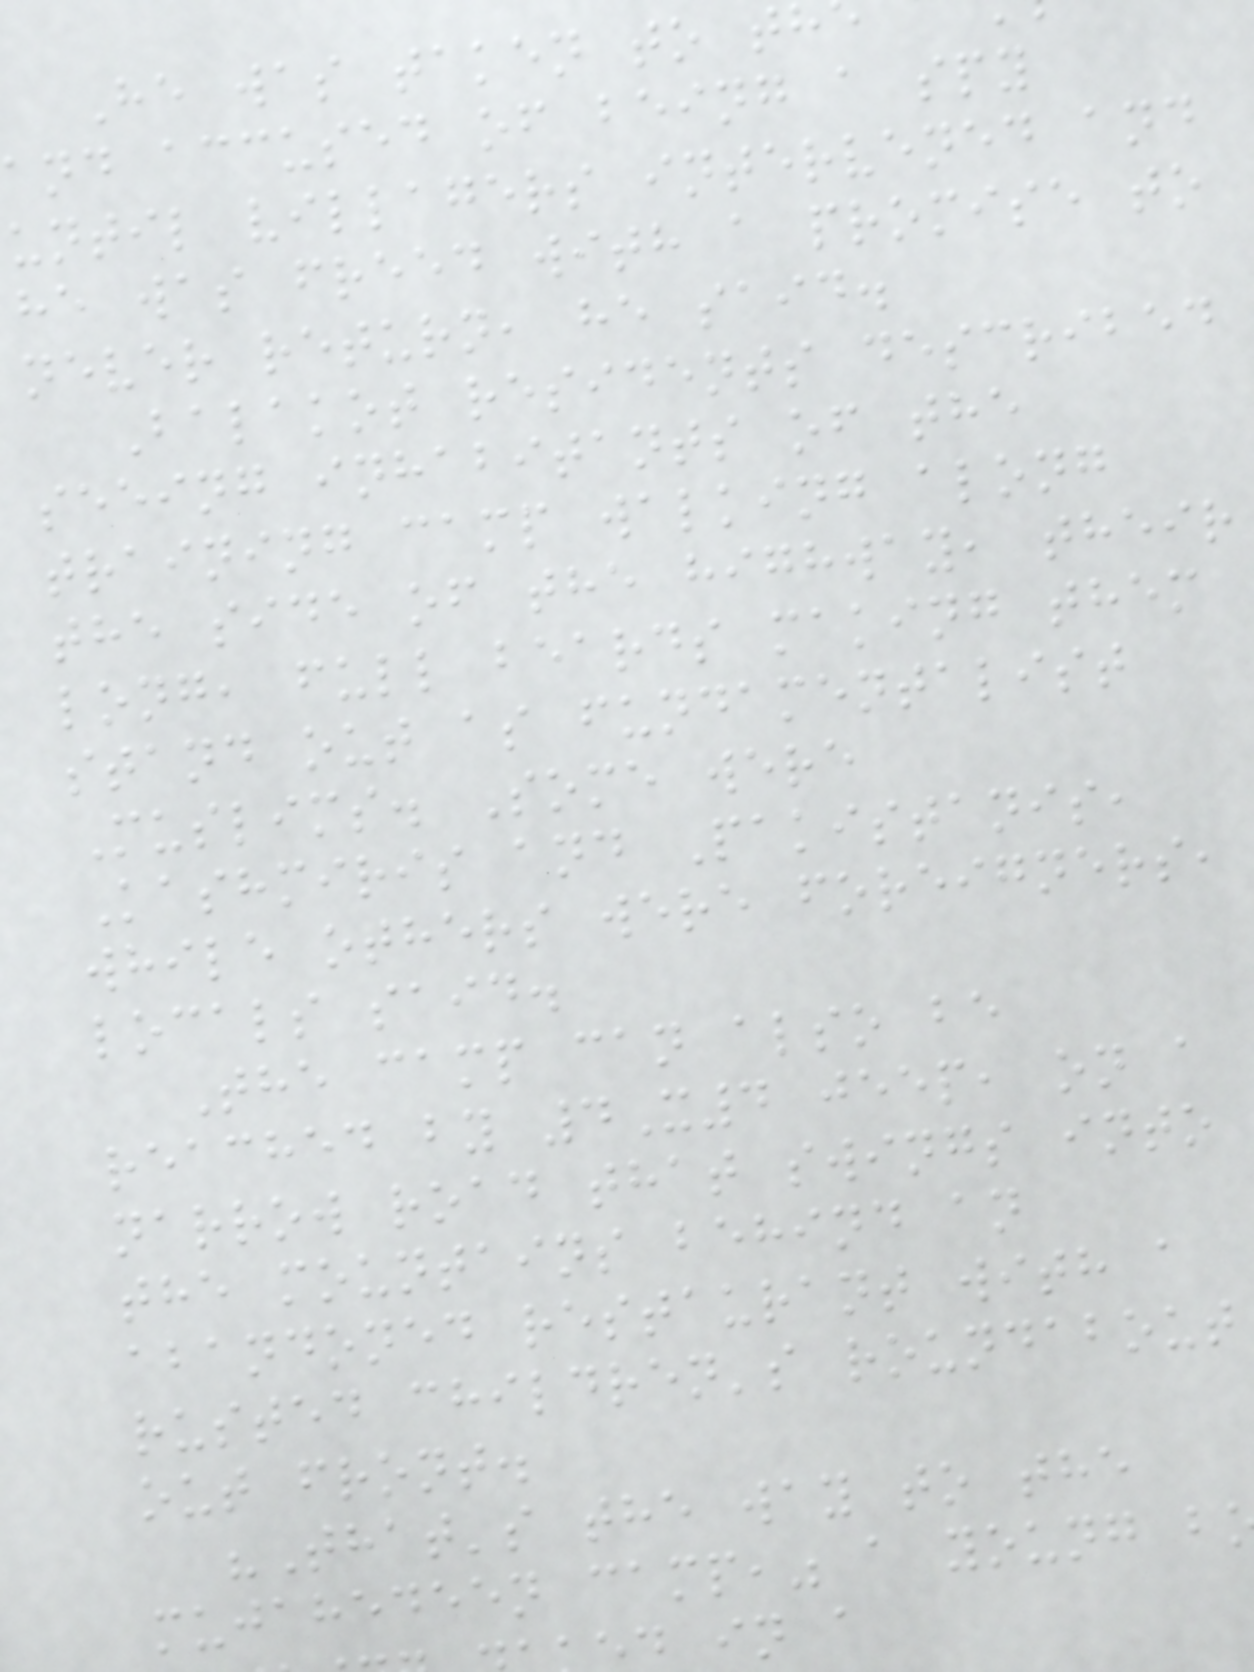He was taken to th
and accused of being a spy
until villagers intervened and
he was freed with a promise to
never return, he said.
Balakot residents described
seeing inhabitants of the
training camp walking along
the side of the highway, their
long, full beards making them
stand out as fundamentalist
Muslims. Some were
Kashmiris and Pakistanis,
while others were foreigners,
locals said.
The camp can also be
reached by 4X4 jeep, on a
narrow road that swings into
the mountains behind an
abandoned restaurant with a
rusted children's roundabout
out front.
"That's the way to the
mujahedeen camp," a young b
